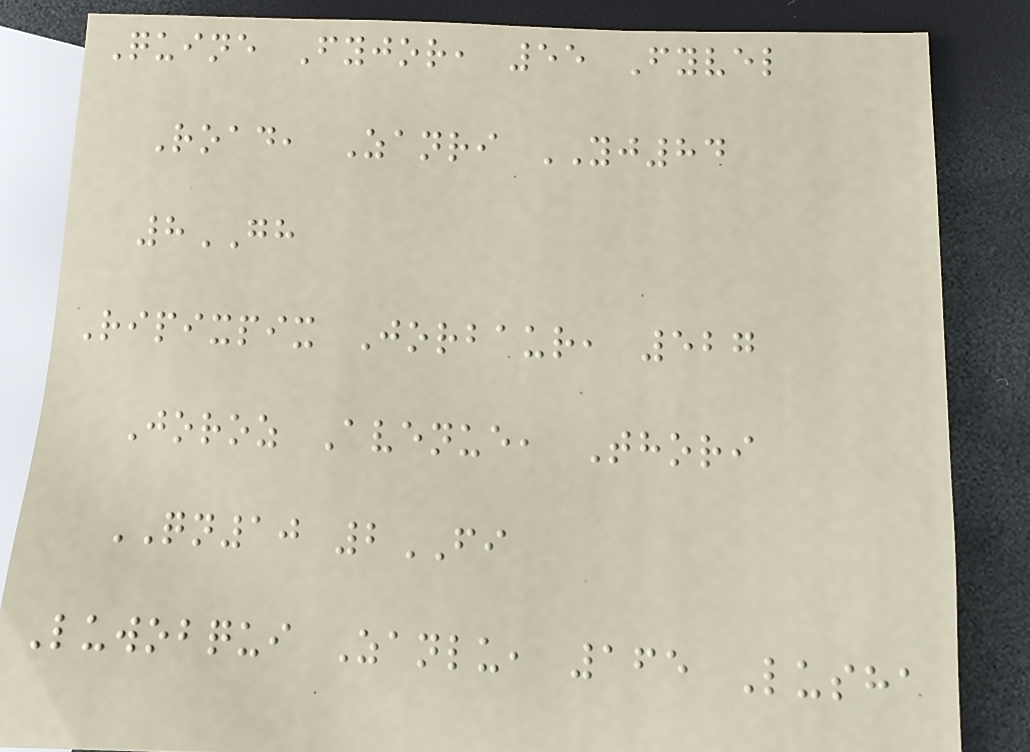Quine Fyjor, 55 Fyvel
Road, Zanri YJ84
8GH
Ripixpix Jorbaur, 527
Joroz Avenue, Thori
QN10 2FI
Luwobqui Zanlu, 165 Lusha
